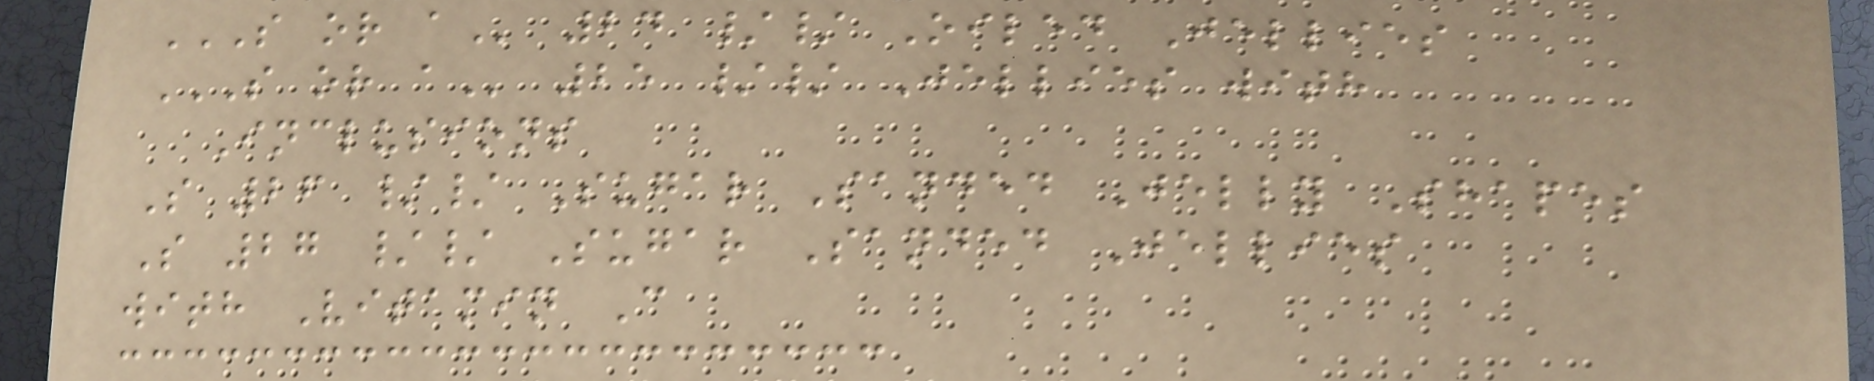S OR A 24 // Oiled Jellies
S OR A 25 // Jellies with
Inclusions
S 26 // Sugar Sanded Jelly Shapes
S 27 // Sugar Sanded Jellies
with Vitamin C
